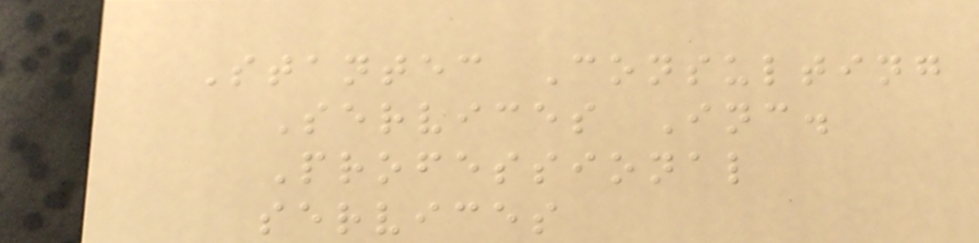Stantec Consulting
Services Inc.
Professional
services
